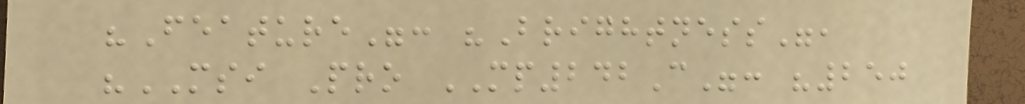"Feature": "Brightness",
"MSI Pro MP242C": "250
